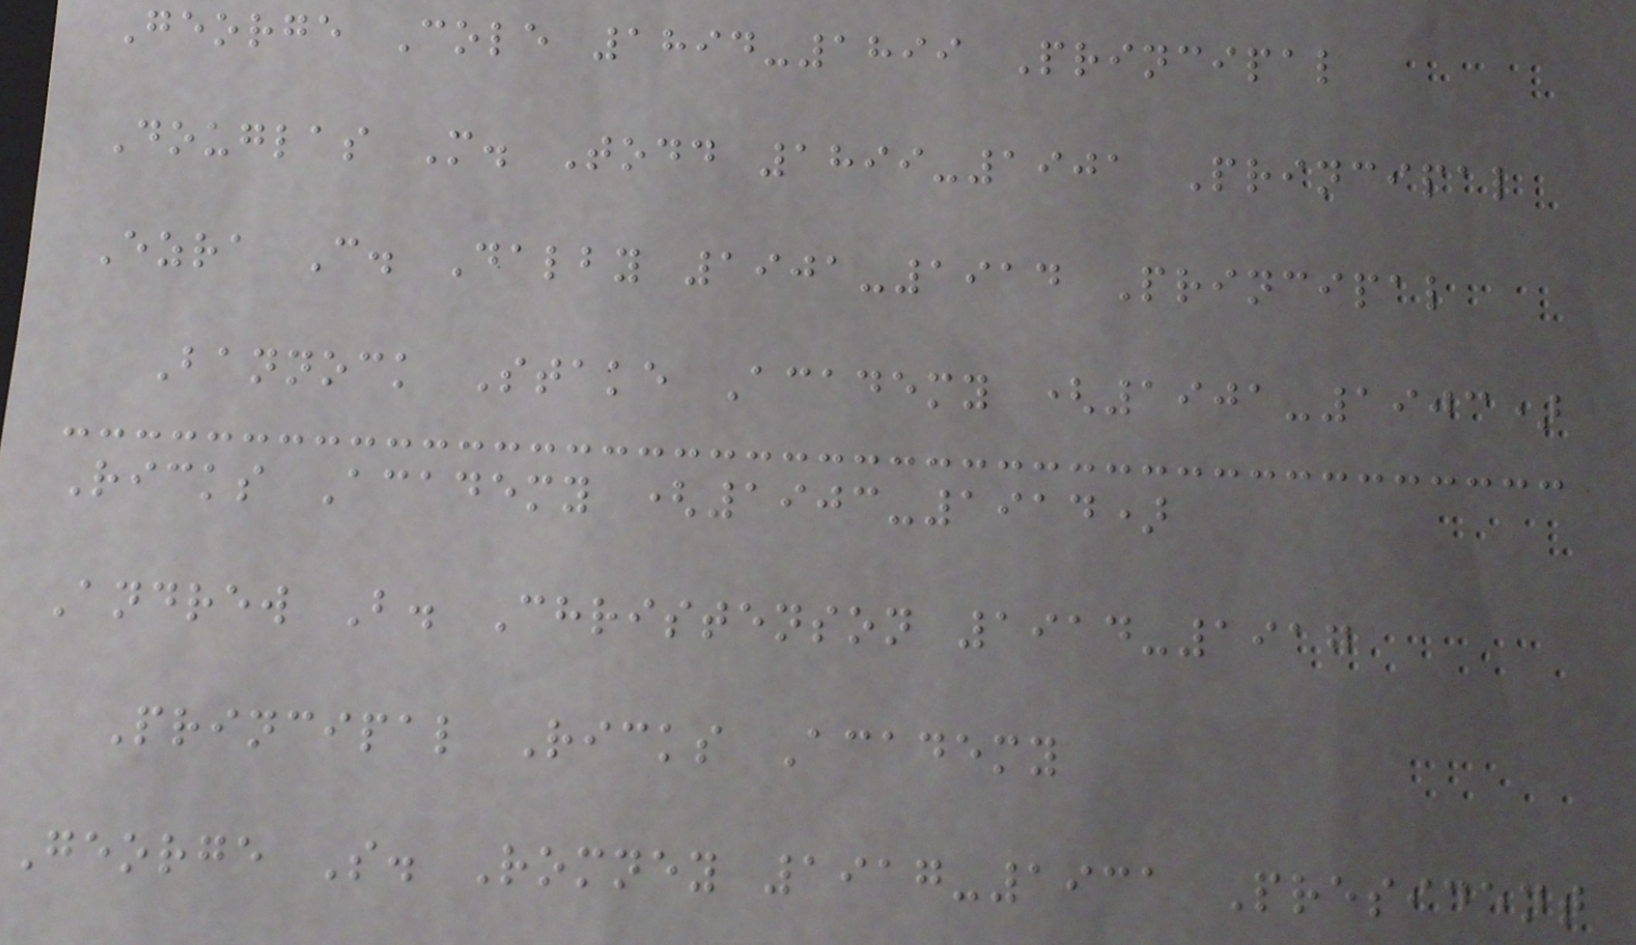George Cole 1894-1899 Principal
Douglas M. Todd 1899-1901 Principal
Ezra C. Dalby 1901-1914 Principal
Bannock Stake Academy (1901-1903)
Ricks Academy (1903-1914)
Andrew B. Christenson 1914-1917
Principal Ricks Academy
George S. Romney 1917-1931 President
